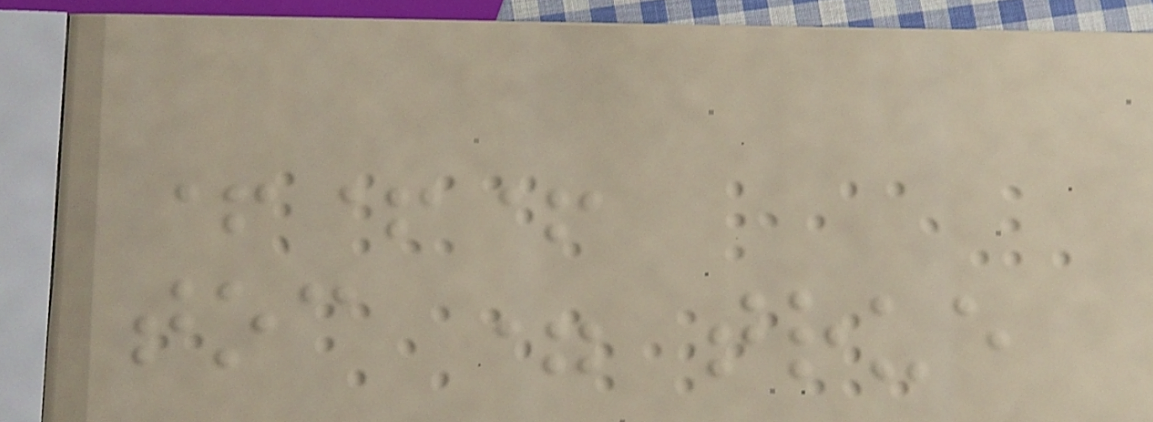+++
toc = true
